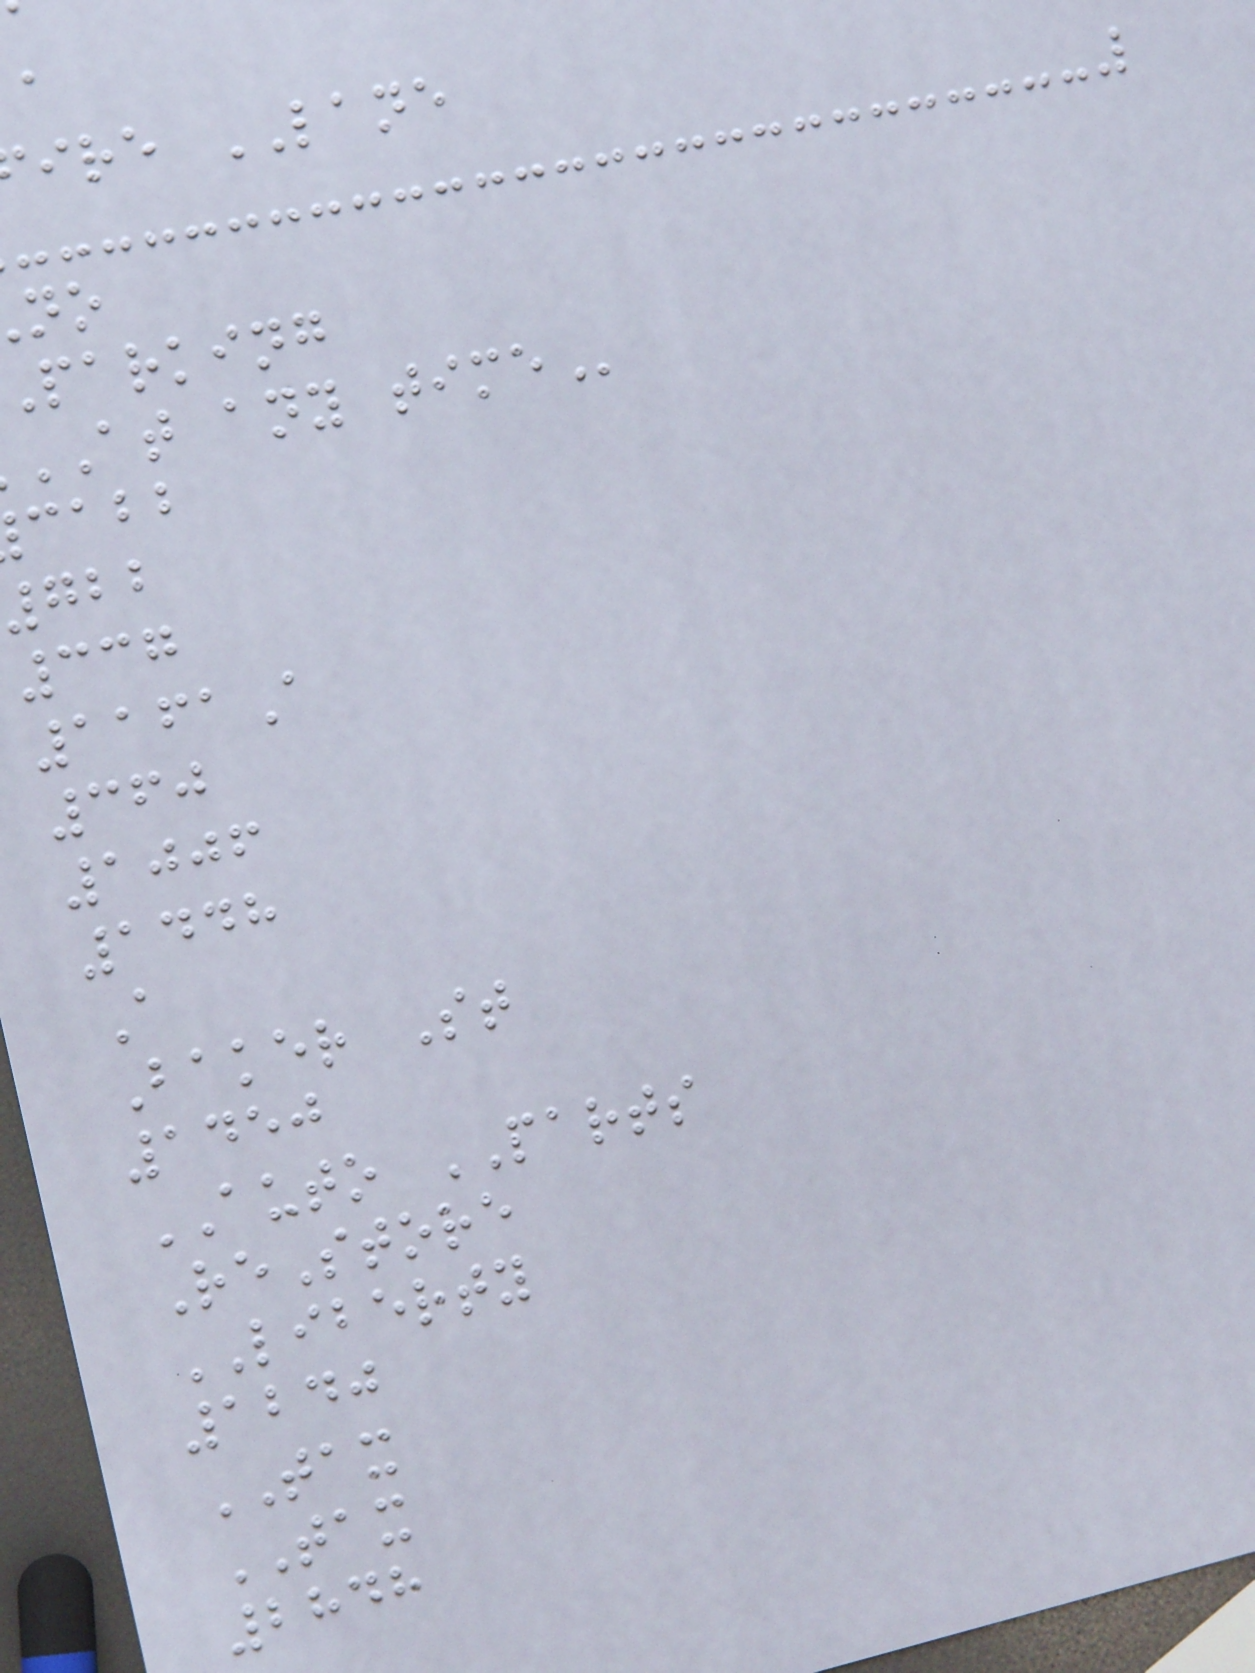ire LANE
parking
AT any
cabb
337
1161A
360
1006
1448
A
Baker St
1450
AUTO PARTS
ReStore
LIBERTY
1240
TAX
TAX
2848
